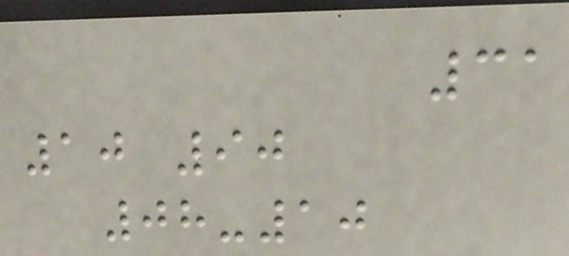31
10 90
08-10
